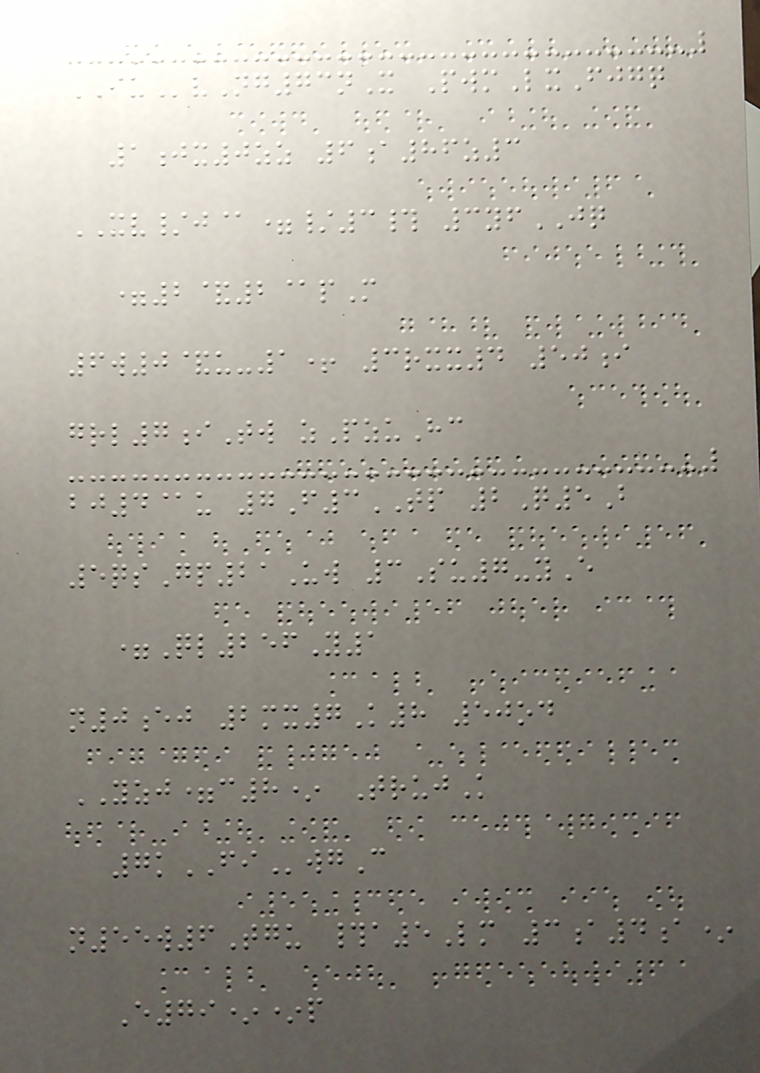IUvNg73nX PwmLxFjgq
1jx0zz 6a86z3
XV/j@=/3# 3yfJQ
=2&2@pM
6w0&u-1+ 3rxx4 50i
grl7iTw zPzuHc
bj4@u 7F3TP 2Q5B
5qsGp21Uw 3Su7-yE
=Ql256Y1
n0ej 2mx7K8 50od
YZJ=c8* TrujK
7kFIwgC
n55w6Tgu #a5Lm 3a4a*
E79**p
